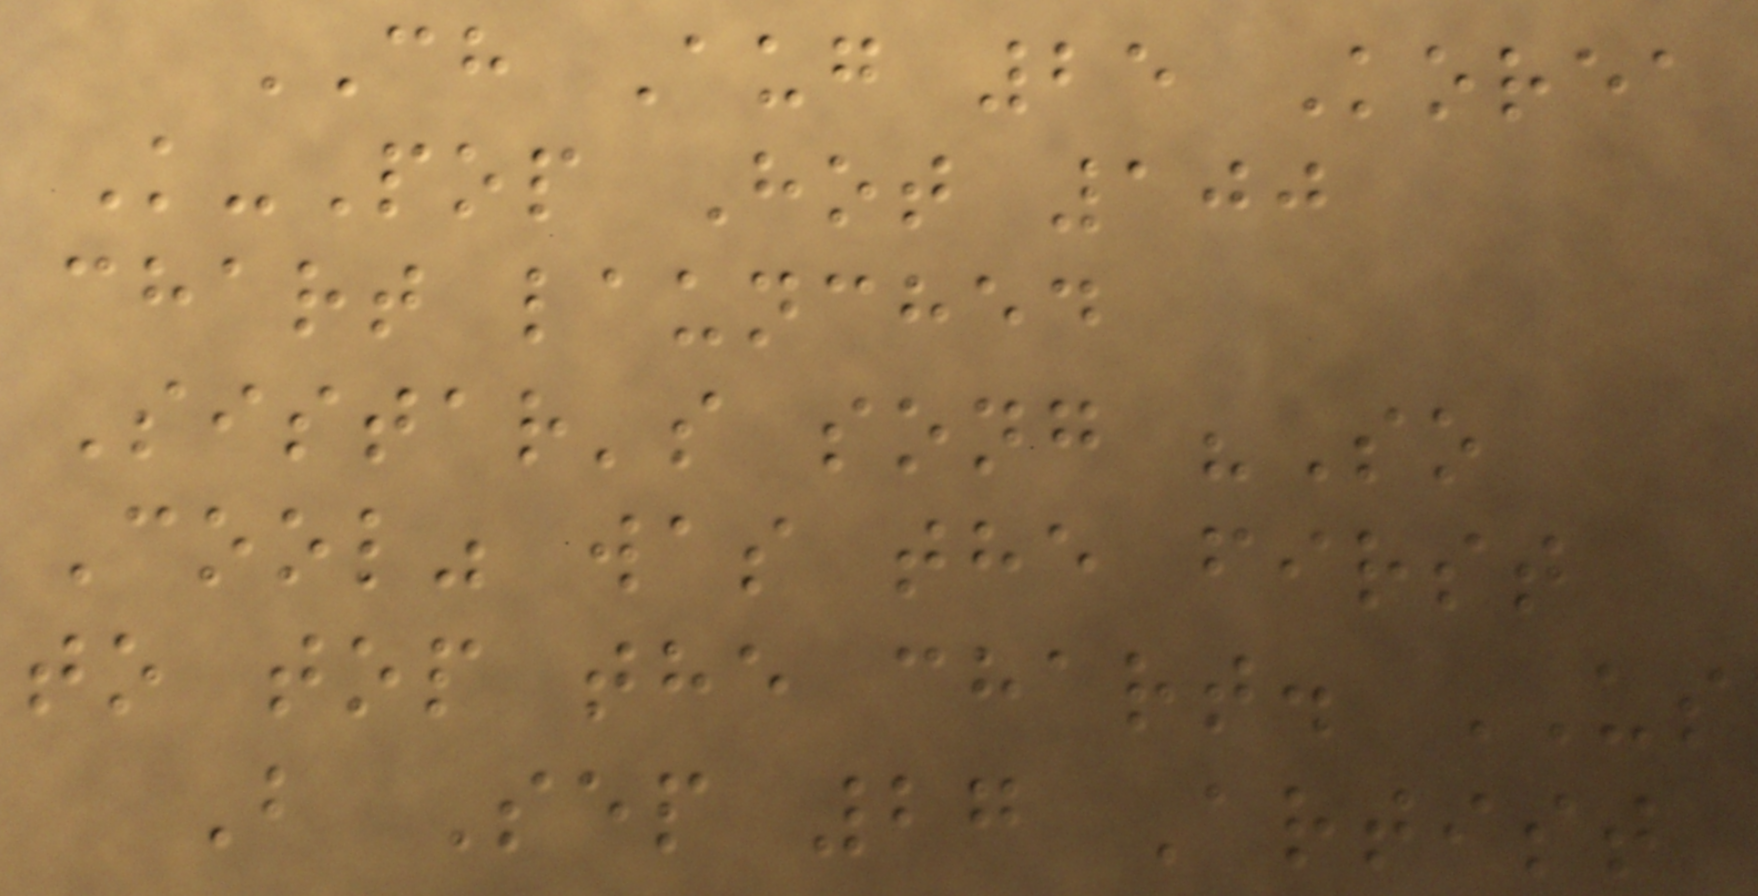CH Aug 25 Korea
K-Pop Hot 100
chart launched
Sistar's song "So
Cool" was the first
to top the chart. US
B Sep 27 Artist
